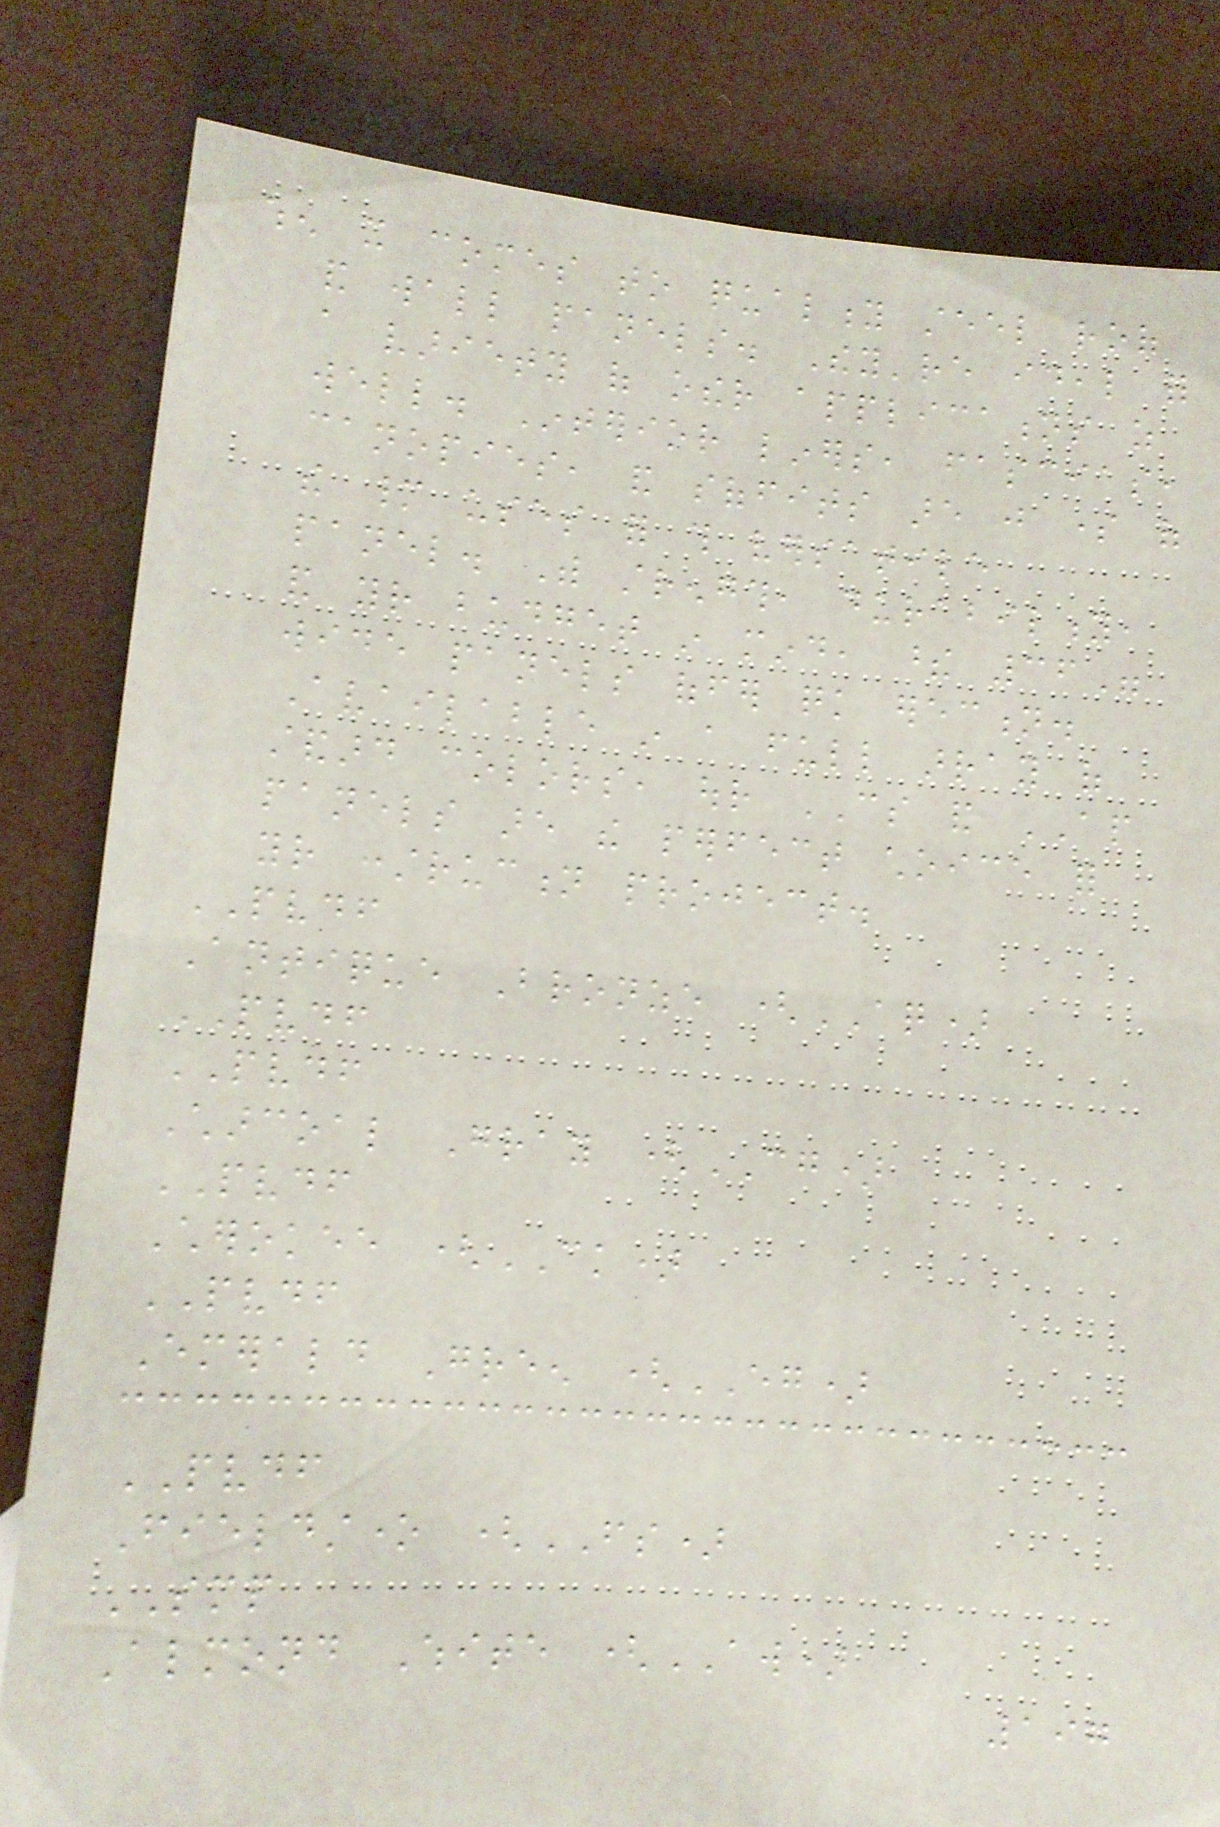when it comes to quality steel roof
and wall panels. They're ideal for
a variety of other applications as
well. Interior liners, fascias,
canopies, and soffits are just some of
the many uses for this versatile
panel. With strength, durability,
and your budget in mind, these 36"
wide panels offer quick erection.
Available in a full array of
standard colors, our CS and AP
panels are the perfect choice for
your construction project.
PVDF
Antique Bronze (AQ)
PVDF
PVDF
Charcoal Gray (CG)
PVDF
Cherokee (CK)
PVDF
Emerald Green (EG)
PVDF
Fieldstone (FS)
SMP
Almond White (AW)
197
